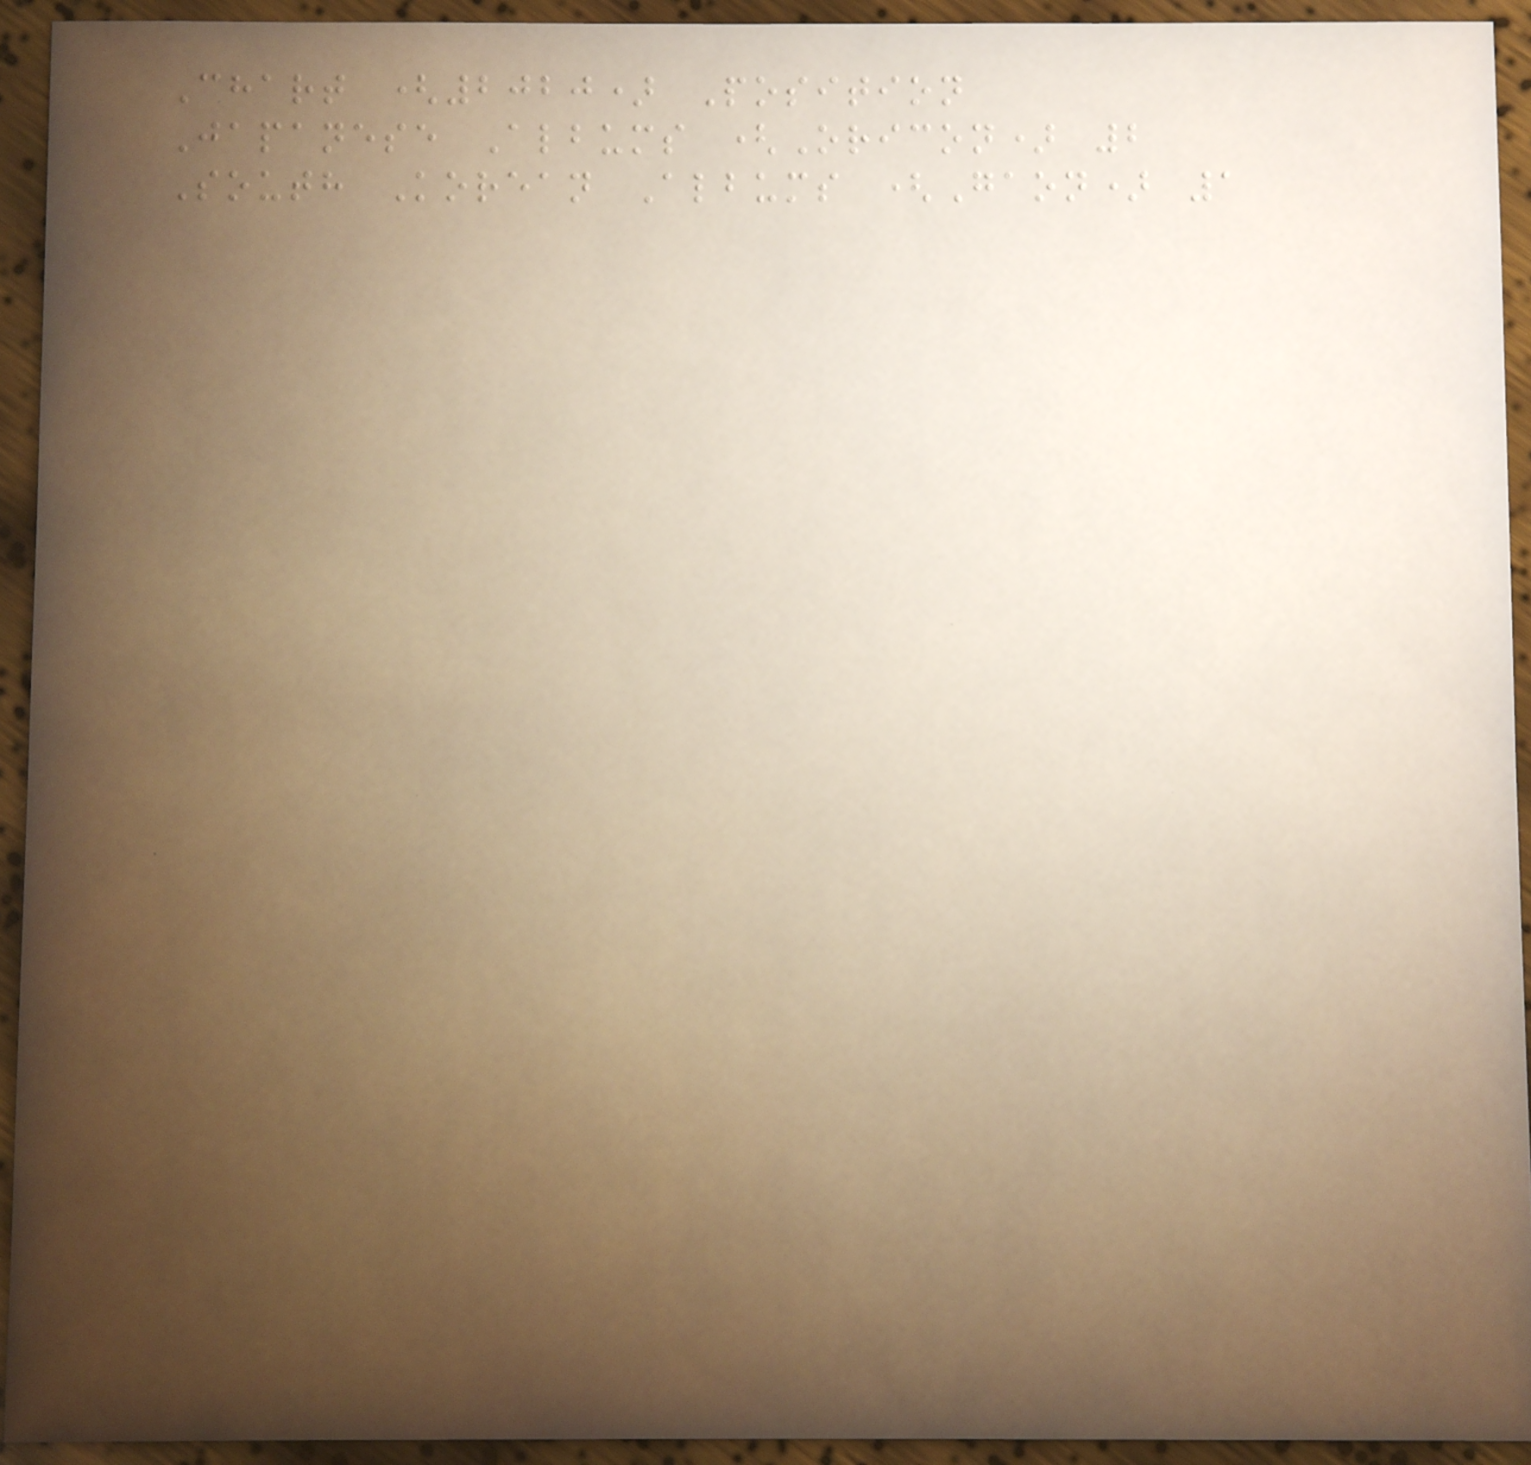Chart (2020) Position
Japanese Albums (Oricon) 2
South Korean Albums (Gaon) 1
